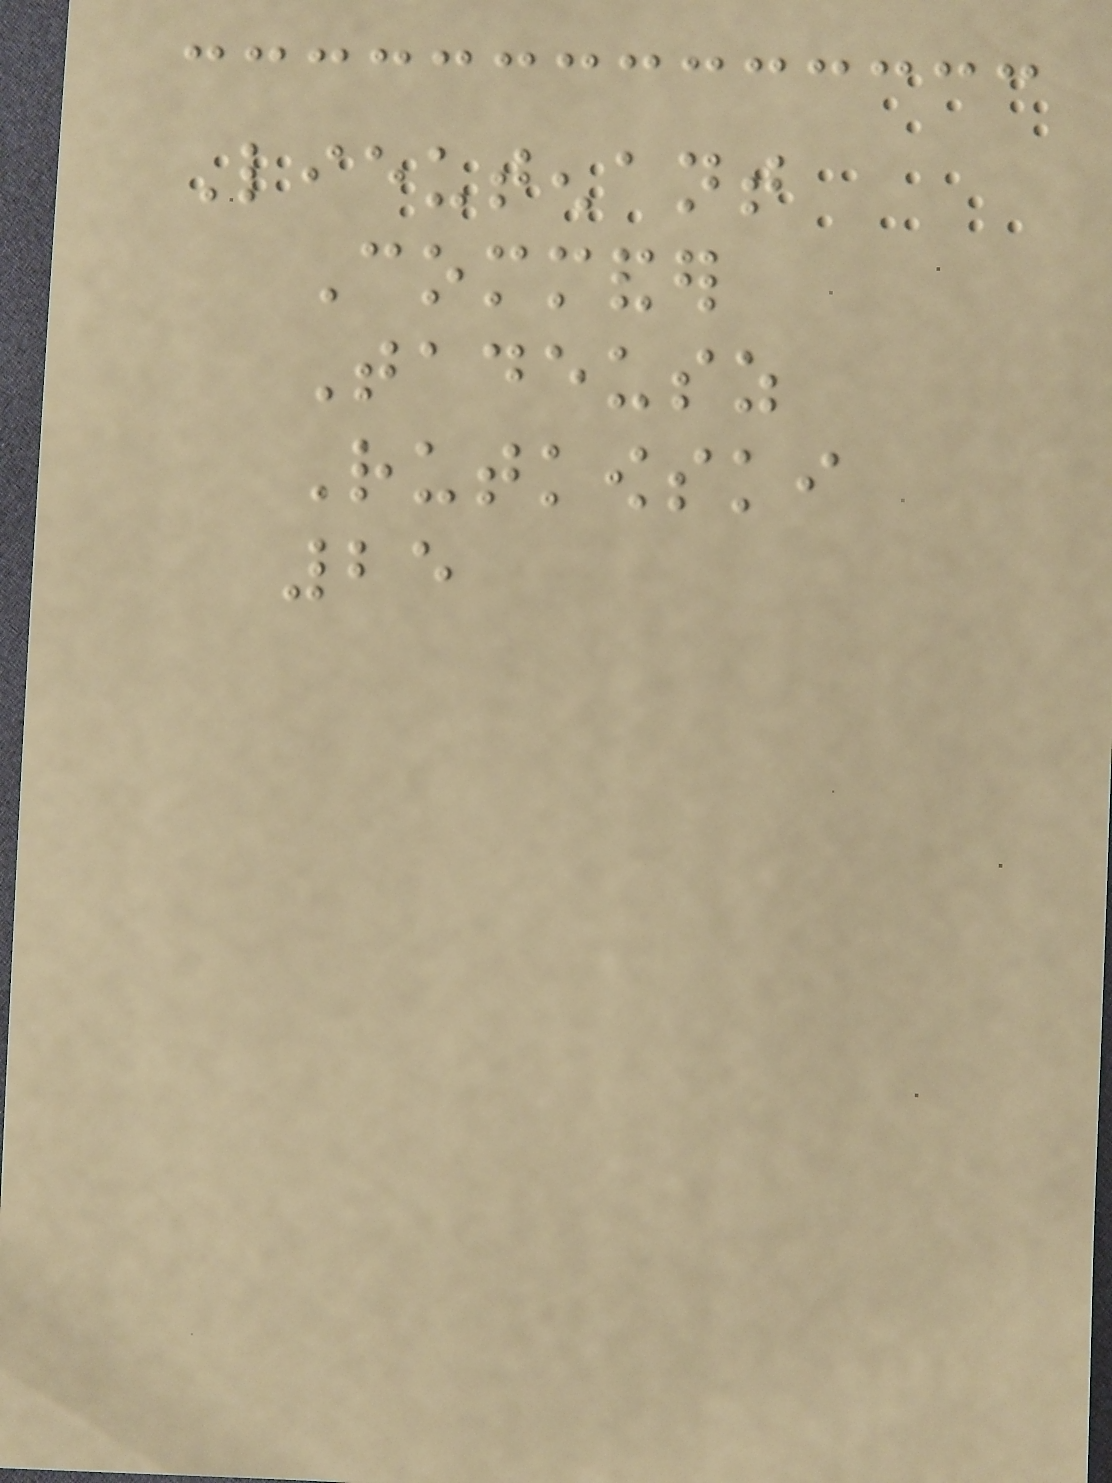Lieutenant
Commander
Tadeusz
Rutkowski
25
